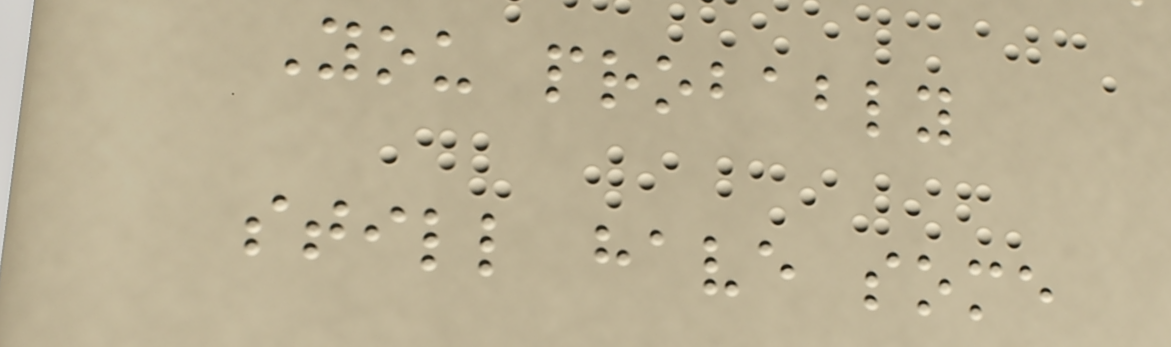You probably
still have some
